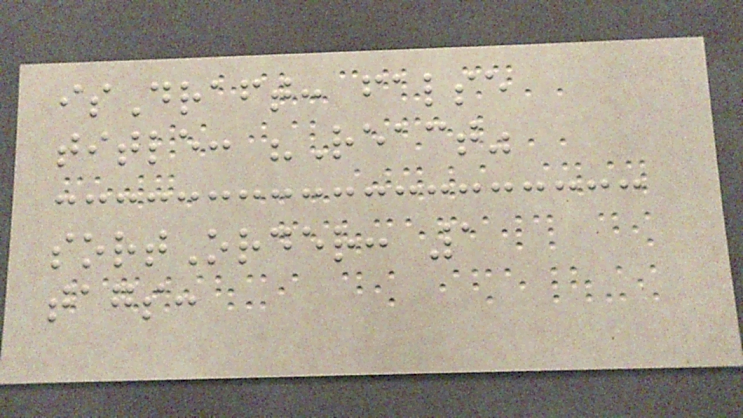isDraft: false
title: "React"
sortOrder: 1
tags:
